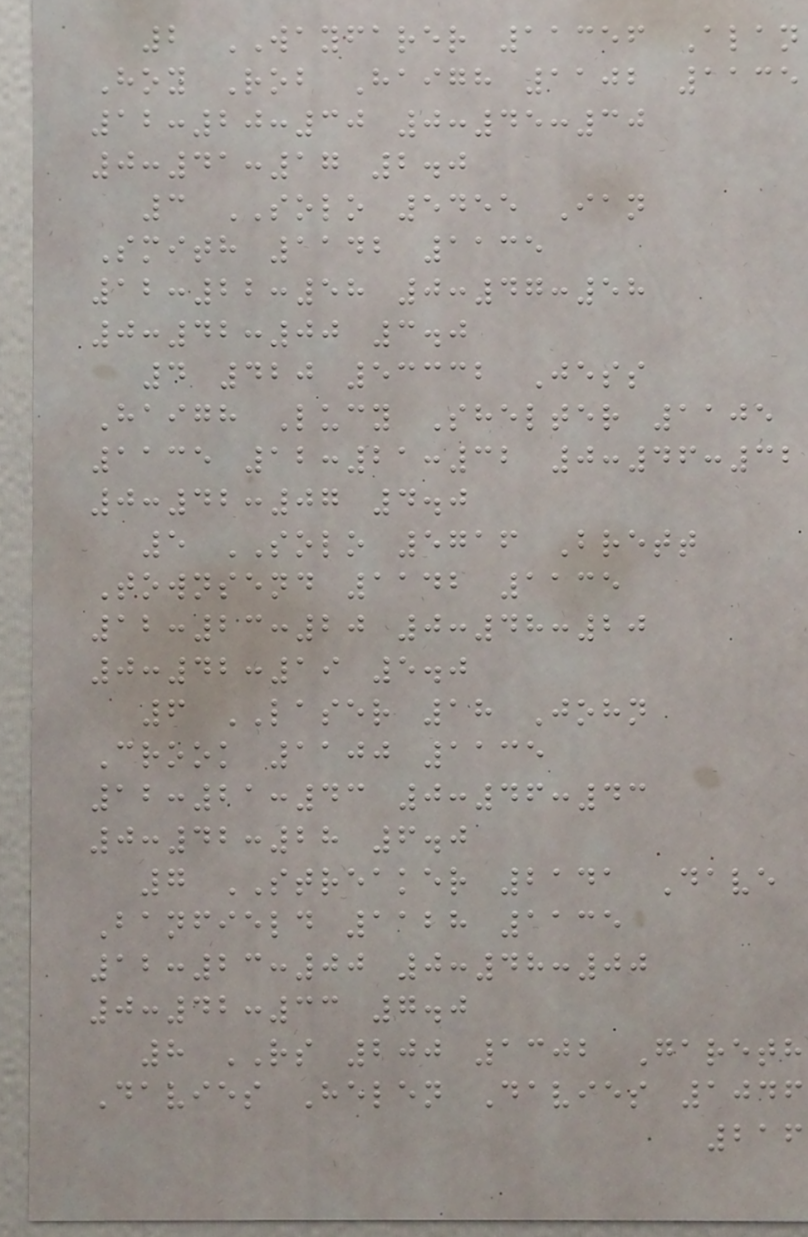2 WAYFARER 11356 Alan
Hoy Rob Haigh 1102 1135
12:20:30 0:45:30
0:41:17 2.0
3 SOLO 5455 Ian
Smith 1142 1135
12:22:58 0:47:58
0:42:00 3.0
4 420 53332 Jess
Haigh Lucy Shelter 1105
1135 12:21:32 0:46:32
0:42:07 4.0
5 SOLO 5716 Brett
Townsend 1142 1135
12:23:20 0:48:20
0:42:19 5.0
6 LASER 18 John
Crook 1100 1135
12:21:43 0:46:43
0:42:28 6.0
7 STREAKER 2141 Dave
Banfield 1128 1135
12:23:00 0:48:00
0:42:33 7.0
8 RS 200 1302 Gareth
Davies Helen Davies 1046
216
